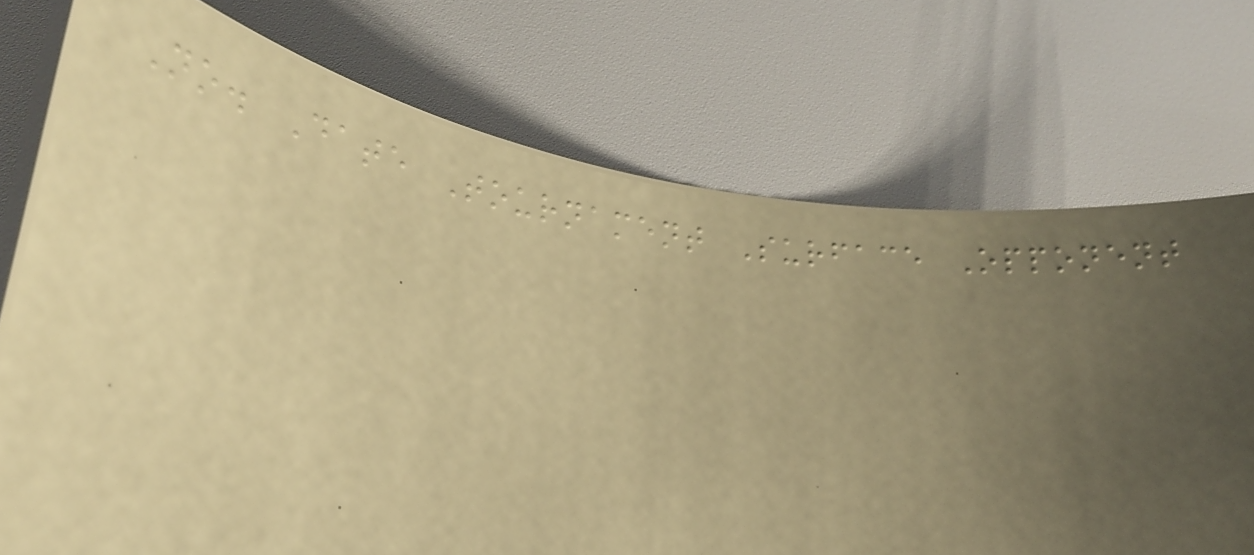No. Date Tournament Surface Opponent
